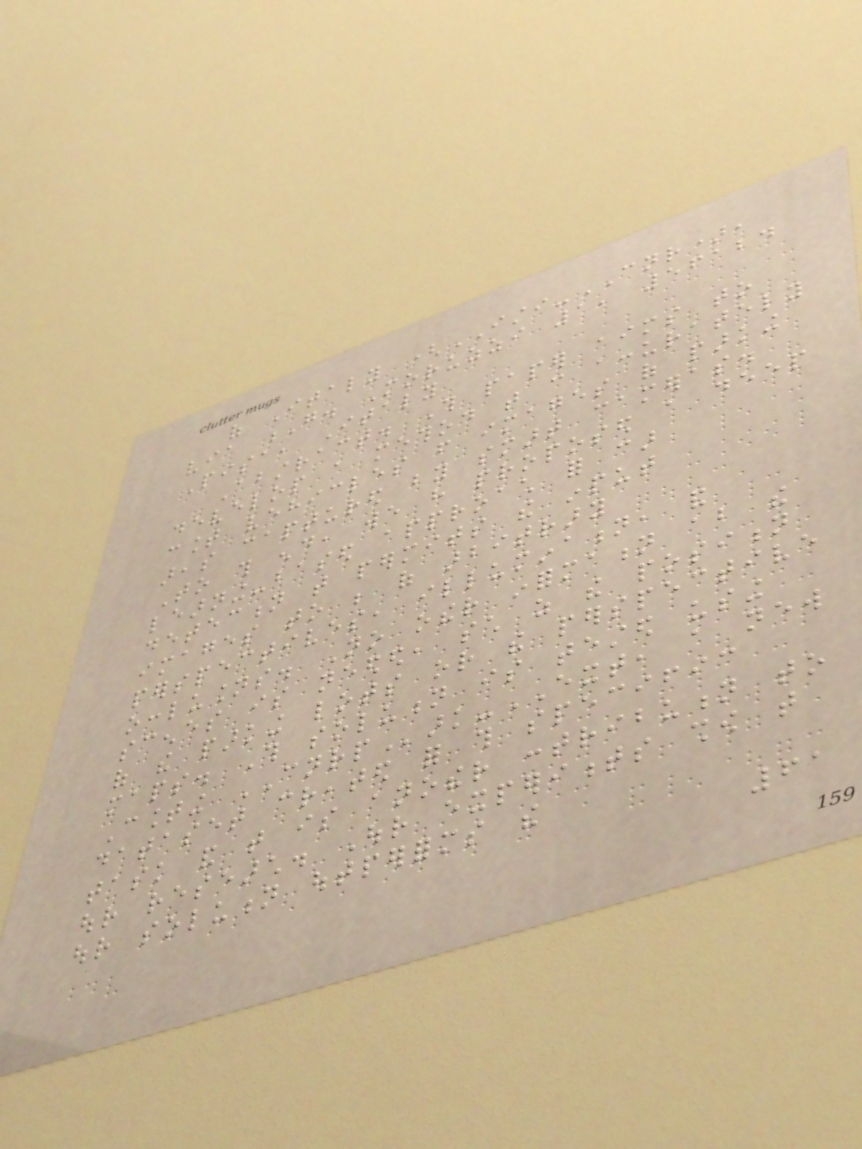of Italy (ISTI-CNR),
via G. Moruzzi 1, 56124
Pisa, Italy
Abstract. This paper aims to
develop a method that can accurately
count vehicles from images of parking
areas captured by smart cameras.
To this end, we have proposed a deep
learning-based approach for car
detection that permits the input
images to be of arbitrary
perspectives, illumination, and
occlusions. No other information about the
scenes is needed, such as the position
of the parking lots or the perspective
maps. This solution is tested using
Counting CNRPark-EXT, a new
dataset created for this specific
task and that is another contribution to
our research. Our experiments show that
our solution outperforms the
61
